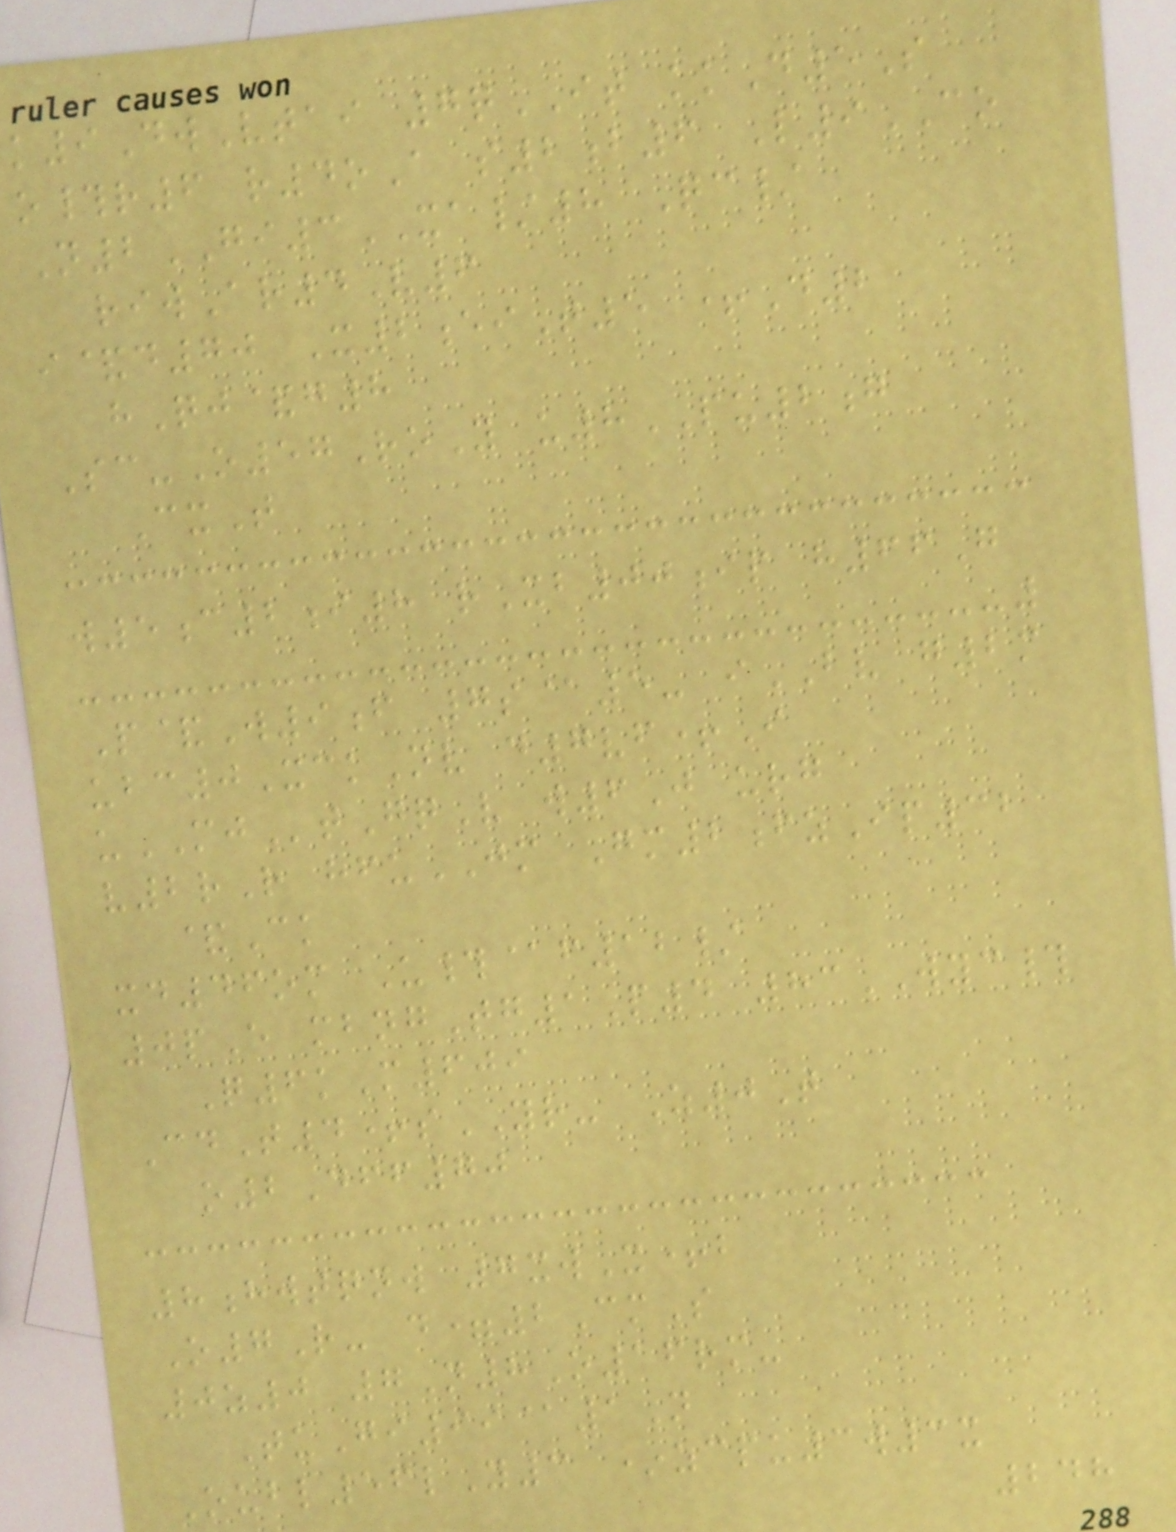k9DwVtai 7qIT kkD5S
o#r6 r4oA s2b6 L9CO
N2GI3XA/8 Qc/
riwAr4V6
i&d70 X2eiT5 +D2
hQj&g8
Sc-O57RoY u8PU2g
CxT
w5c2i8 rXb00ip h66G
P&W9f 7s@5- iBV g2m
ubc0XckNv d7vf+I
uMJtGqV w6J urg
v2rR hfuJM Gm2fzIp32
&Ck
xd46om U#@f12/
0pE mbngTg1P4 83WYC#
Q6kM609
CdT4+sYR- Z0T
o2Dff70
8hwtqnw 7xwX+b
O7R- d=2CmS
0z0 7N8O16rm-
TuGi99@1N
Oubl56lY3 *zcpu3w3x
248
